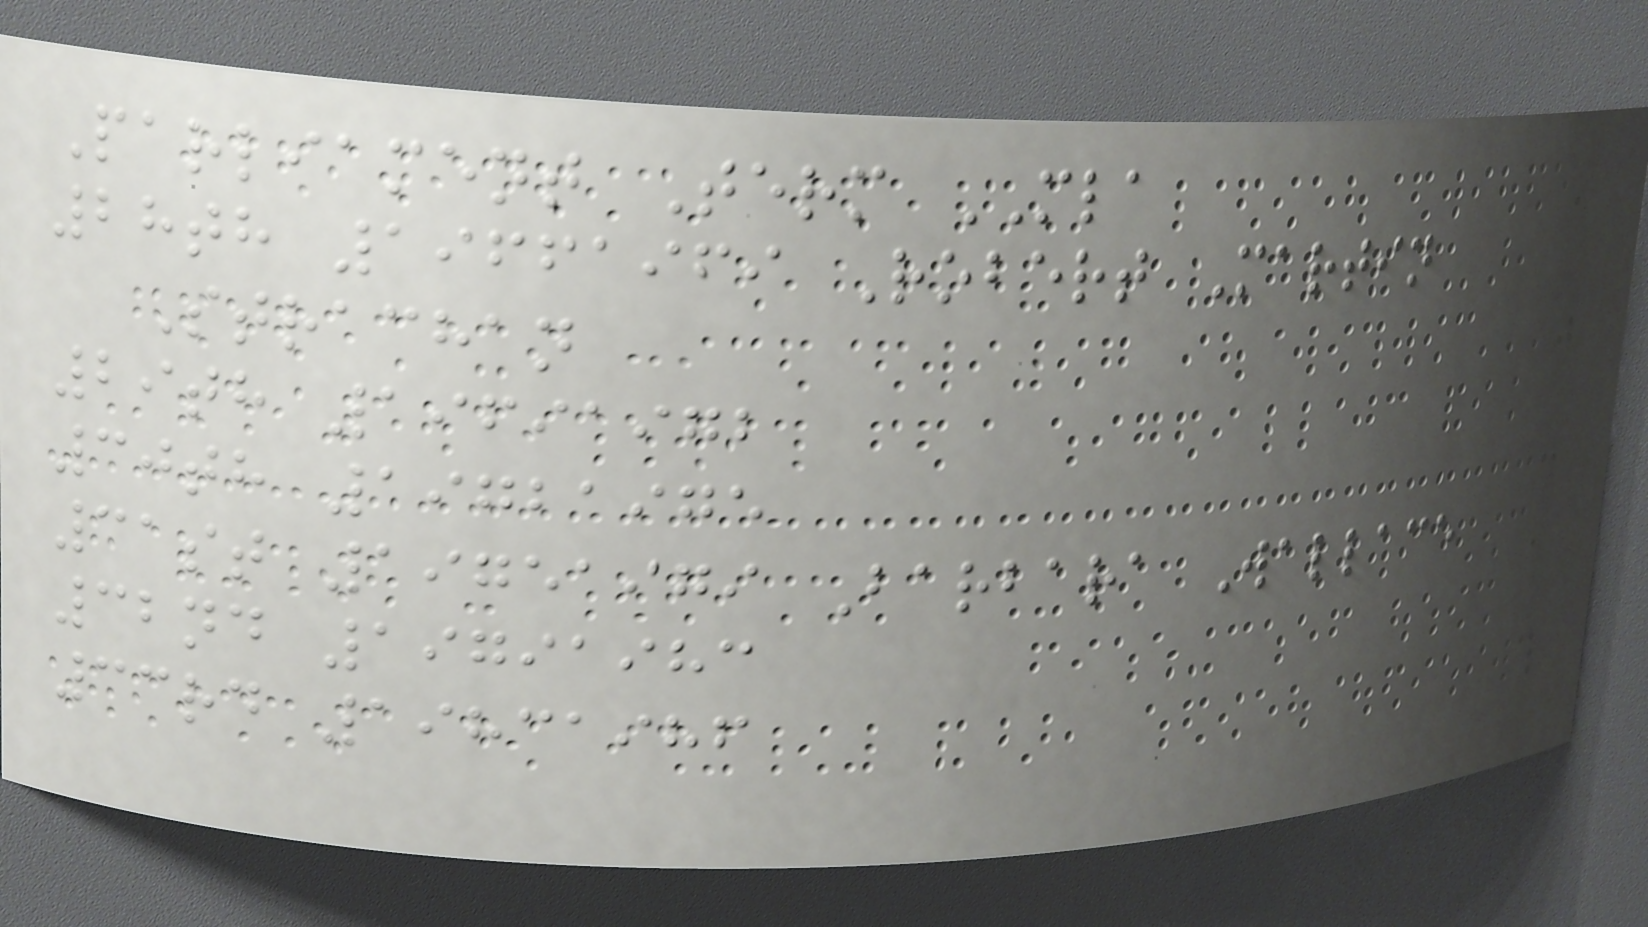Parliament Term MLA
28th 19661969 Robert Martin
Strachan
29th 19691972
30th 19721975
31st 19751979 Barbara Wallace
32nd 19791983
33rd 19831986
